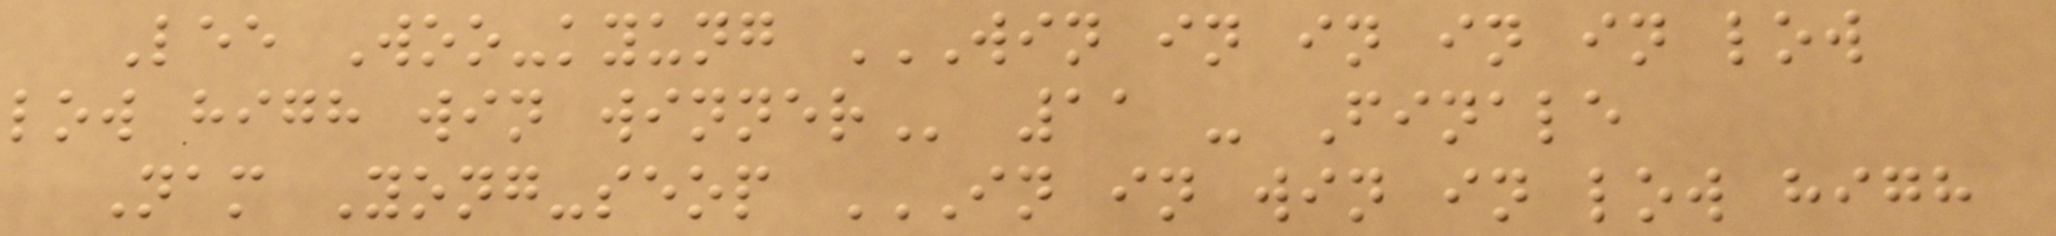Lee Woo-kyung WIN IN IN IN IN LOW
LOW HIGH WIN WINNER 11 - Finale
Nam Yong-seop IN IN WIN IN LOW HIGH
